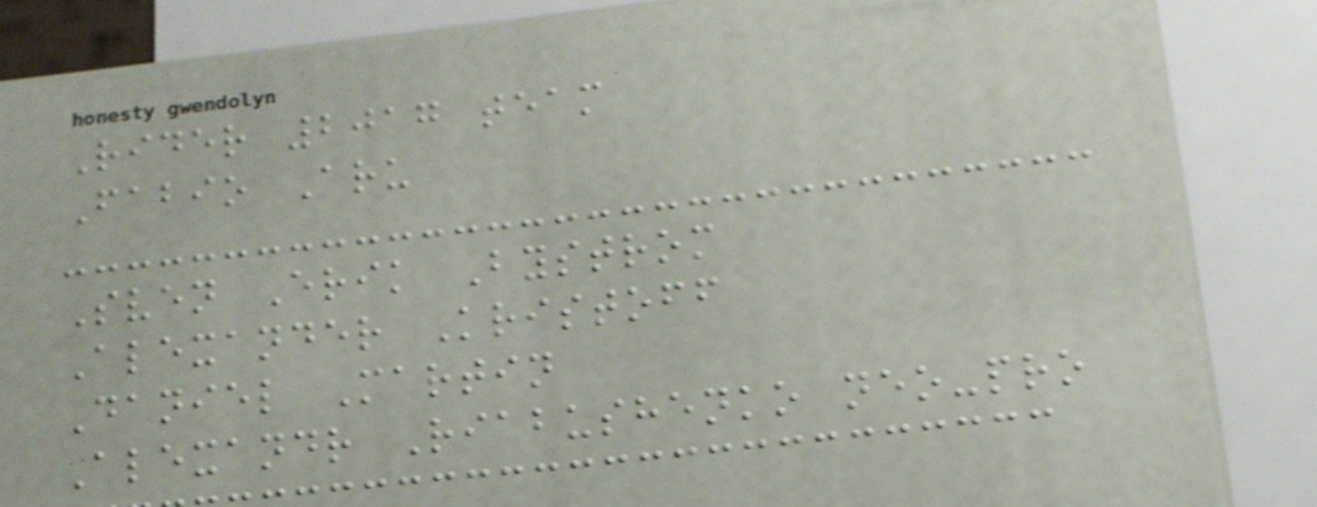Rider 2017 team
Fabio Aru
Sven Erik Bystrom
Alexander Kristoff
Daniel Martin
Alexandr Riabushenko neo-pro
